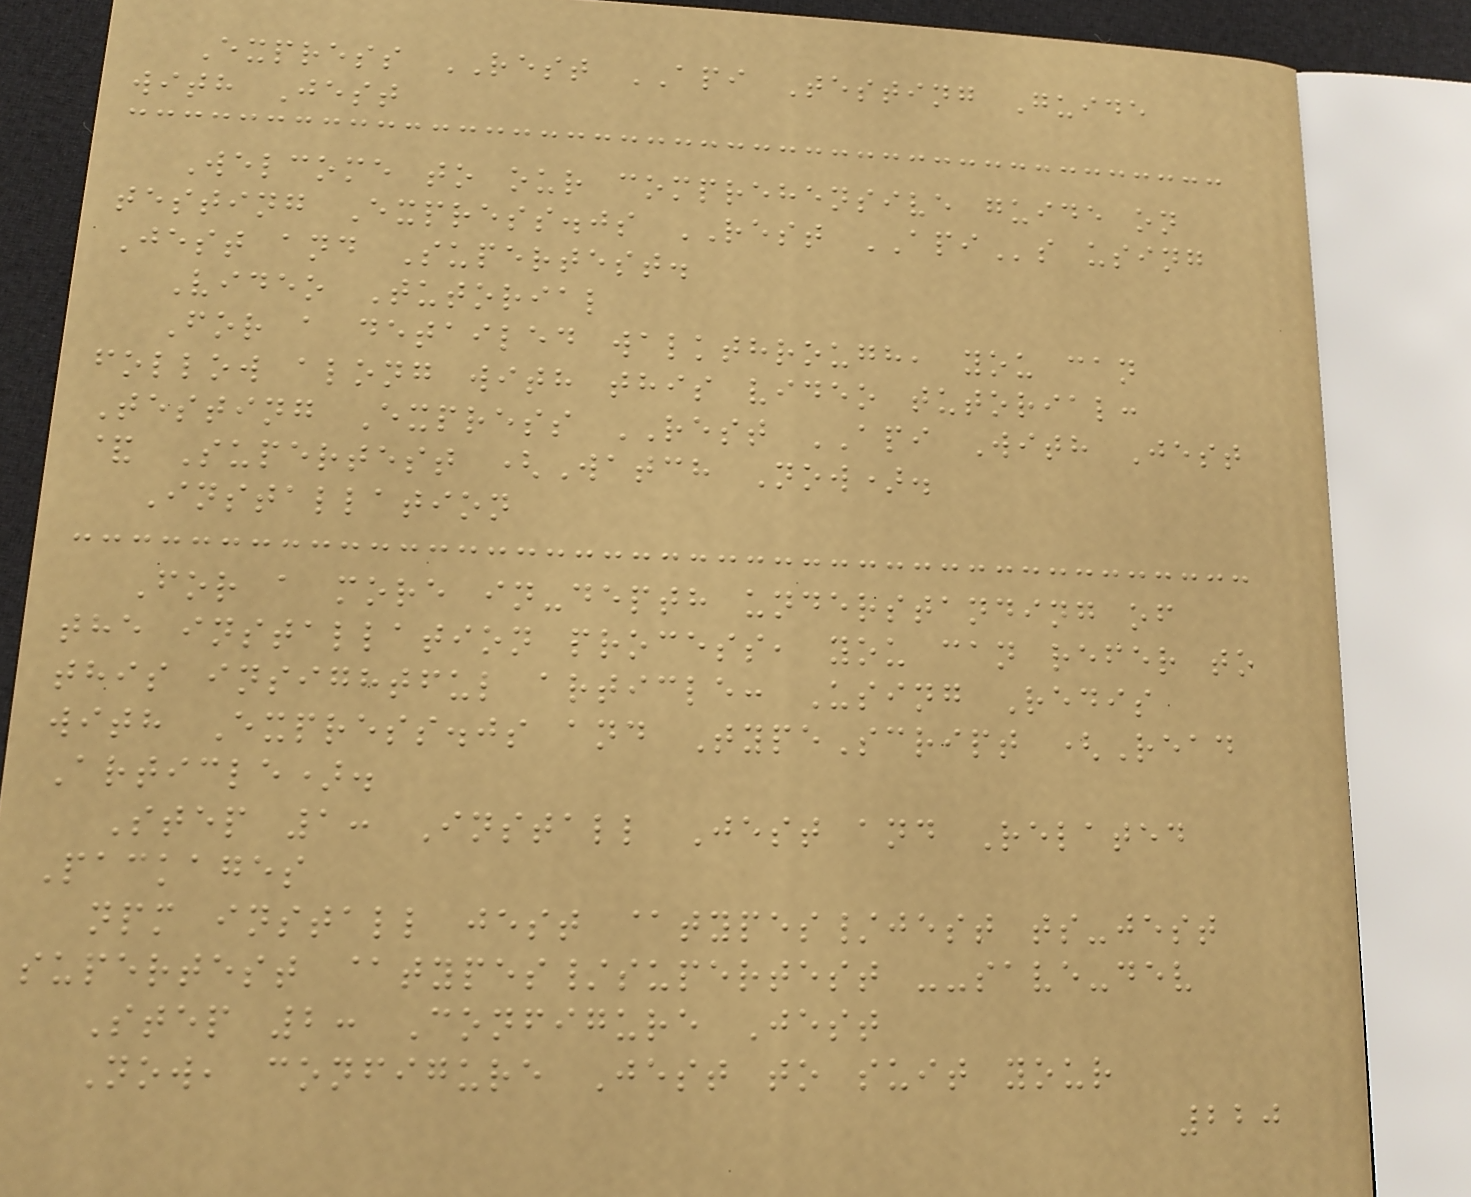Express REST API Testing Guide
with Jest
Welcome to our comprehensive guide on
testing Express.js REST APIs using
Jest and Supertest.
Video Tutorial
For a detailed walkthrough, you can
follow along with this video tutorial:
Testing Express REST API With Jest
& Supertest (Watch Now).
Installation
For a more in-depth understanding of
the installation process, you can refer to
this insightful article: Using Redis
with Express.js and TypeScript (Read
Article).
Step 1: Install Jest and Related
Packages
npm install jest @types/jest ts-jest
supertest @types/supertest --save-dev
Step 2: Configure Jest
Now, configure Jest to suit your
220
